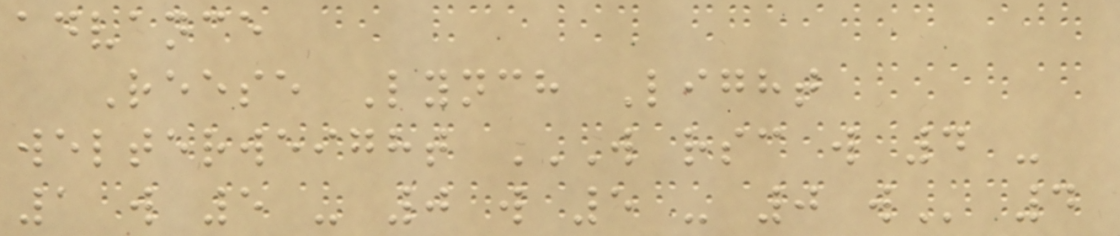advance
Reese Lynch Light
welterweight W RSC W 4 -
1 W 5 - 0 W 5 - 0 W 4
